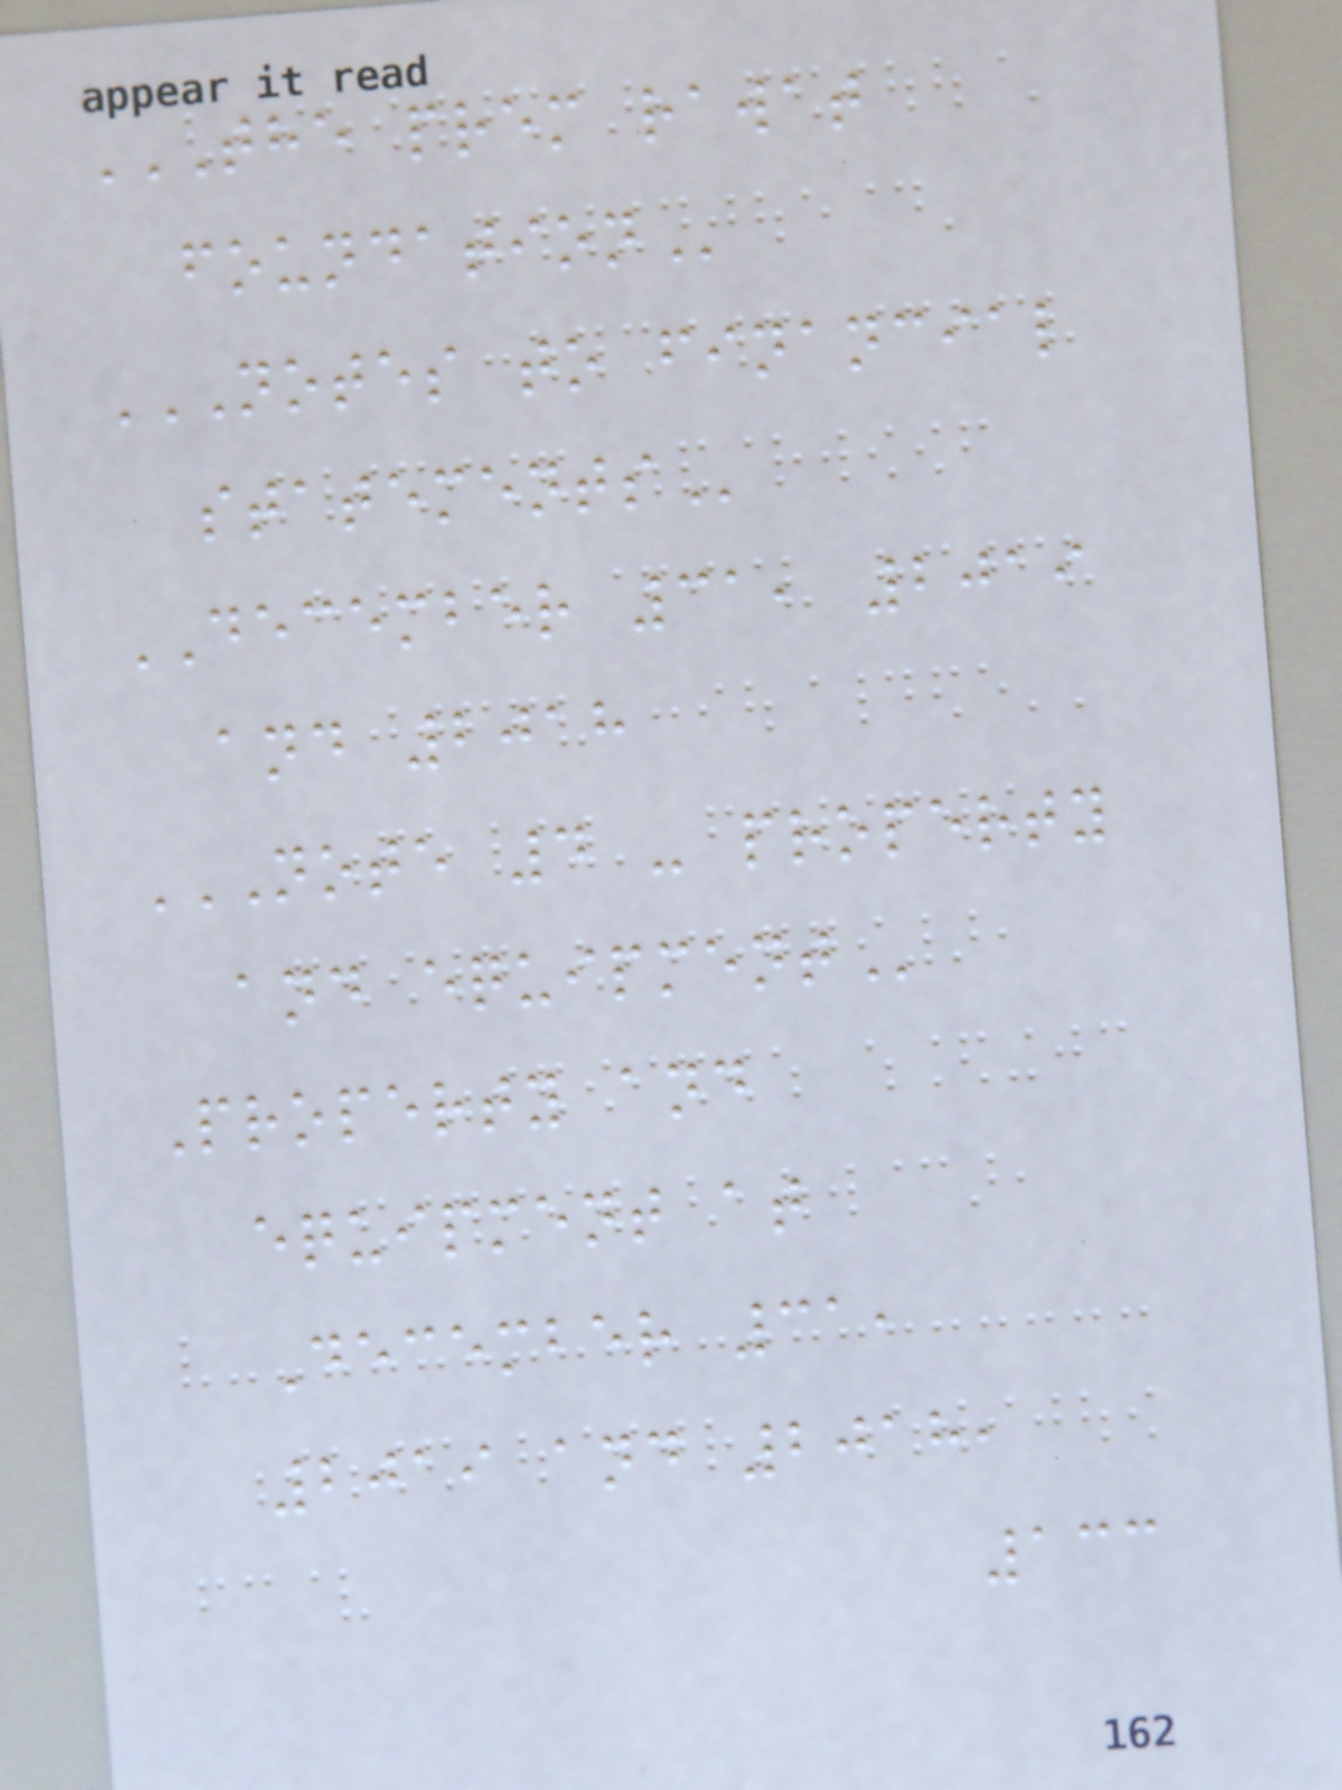THE PREM RAWAT
FOUNDATION
NOTES TO FINANCIAL
STATEMENTS
DECEMBER 31, 2019
and 2018
NOTE 4 - PROPERTY
AND EQUIPMENT
Property and
equipment at
December 31,
2019 and 2018,
133
